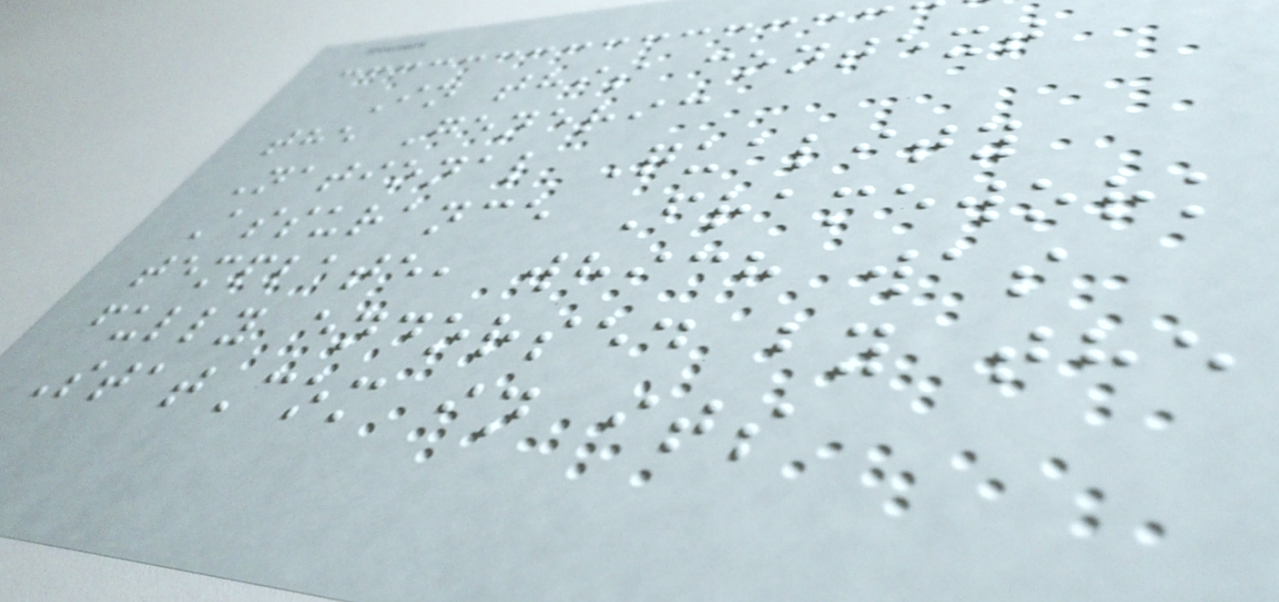In this context
the Generic
National Quality
Assurance Framework
template, which was
fully endorsed by the
StatCom in its
